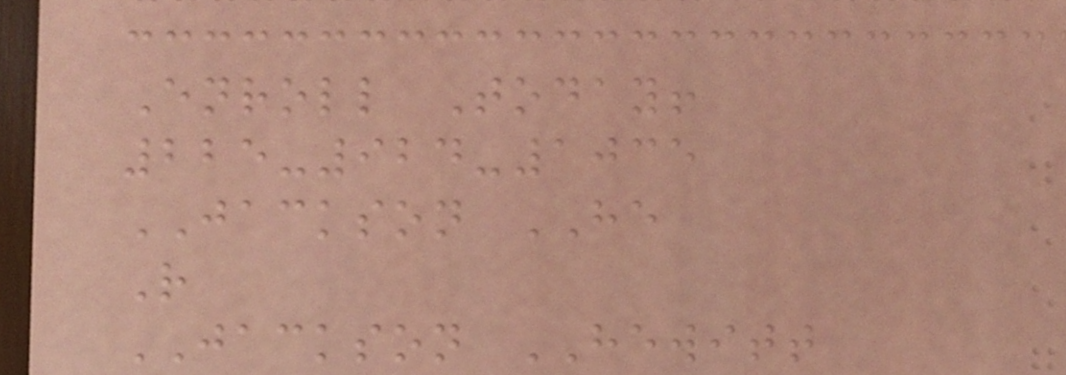Enroll Today!
225-924-1035
JACKSON HE
R
JACKSON HEWITT
